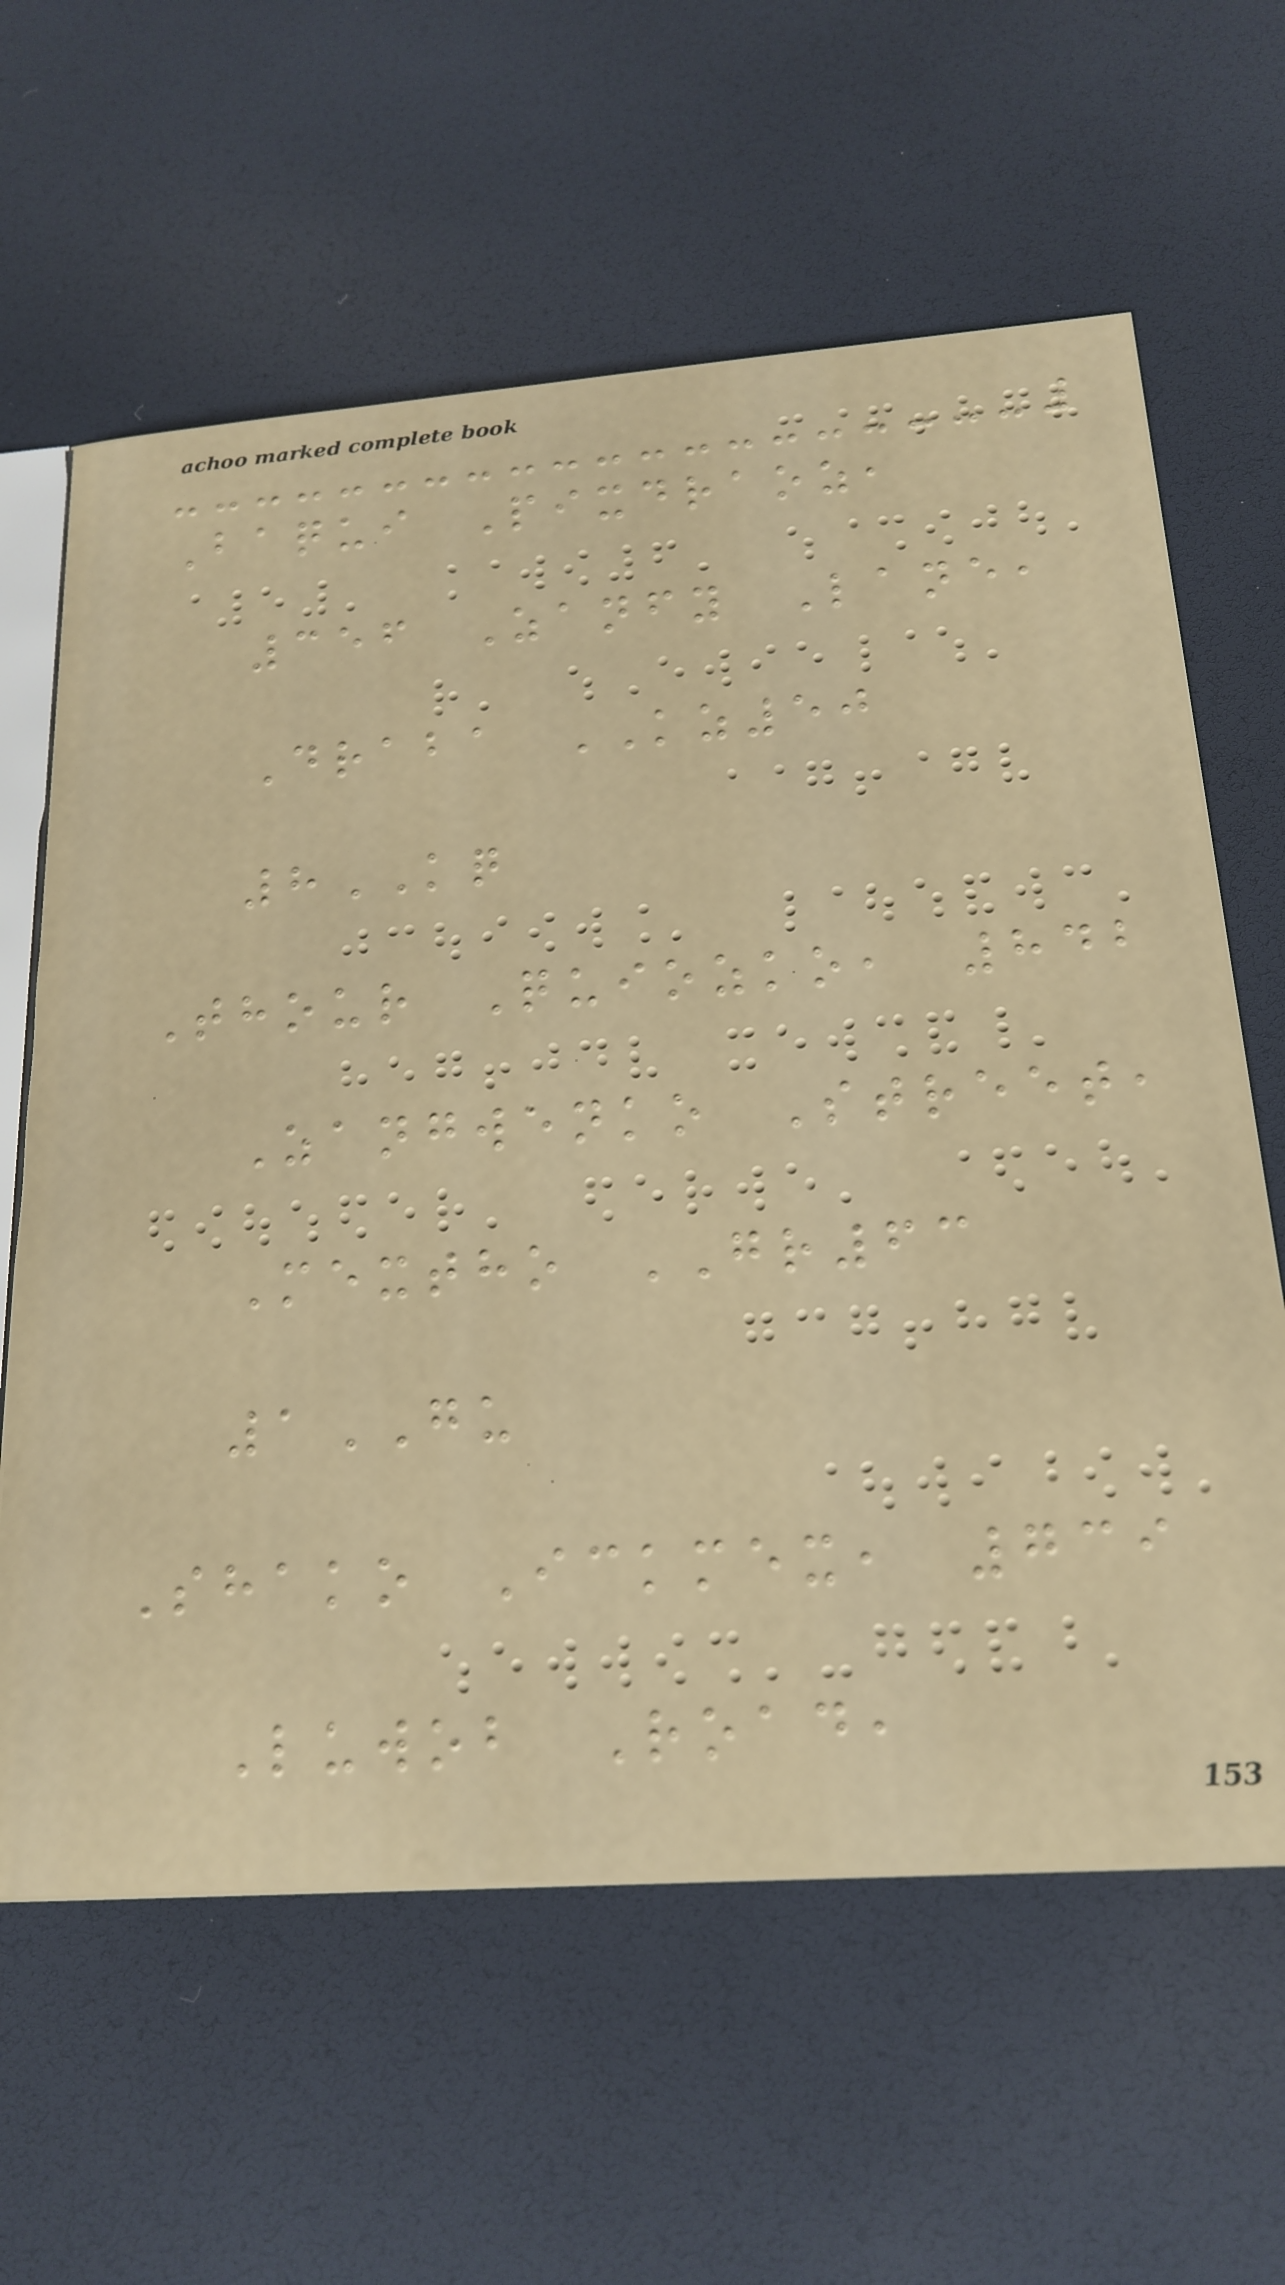Baqui Pixdraoz,
356 Zanfy Lane,
Draba KZ50
8KQ
Thour Quiozko, 842
Zangwenko Street,
Mextho GR63
1GU
Shako Ickmex, 739
Luwob Road,
